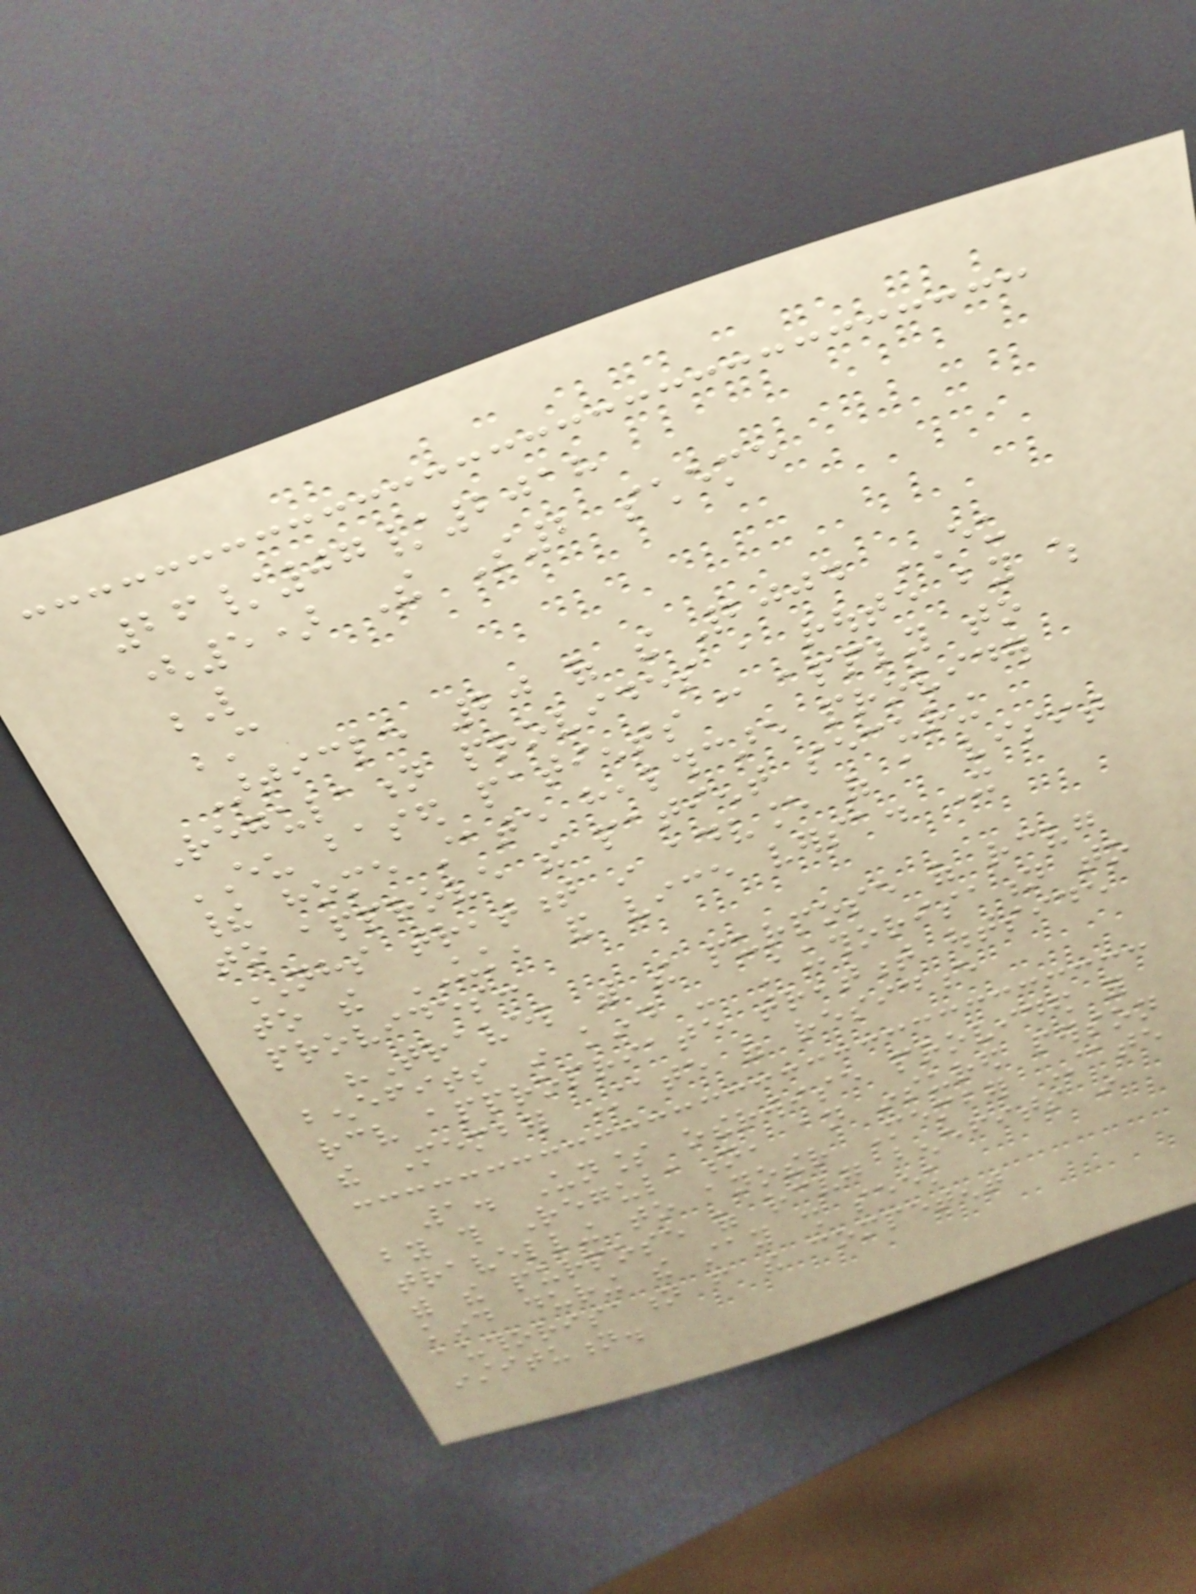26/07/2018
(5) The S2 scheme
L
C
Article 20 of the 2004 EU
Regulation provides a route by which
EU based patients can apply to
their home state healthcare provider
to approve the patient securing
NHS treatment in advance of a visit
to the UK, and vice versa. It
provides:
"Travel with the purpose of receiving
benefits in kind - Authorisation to
receive appropriate treatment outside
the Member State of residence
1. Unless otherwise provided for
by this Regulation, an insured person
travelling to another Member State
with the purpose of receiving benefits in
kind during the stay shall seek
authorisation from the competent
institution.
